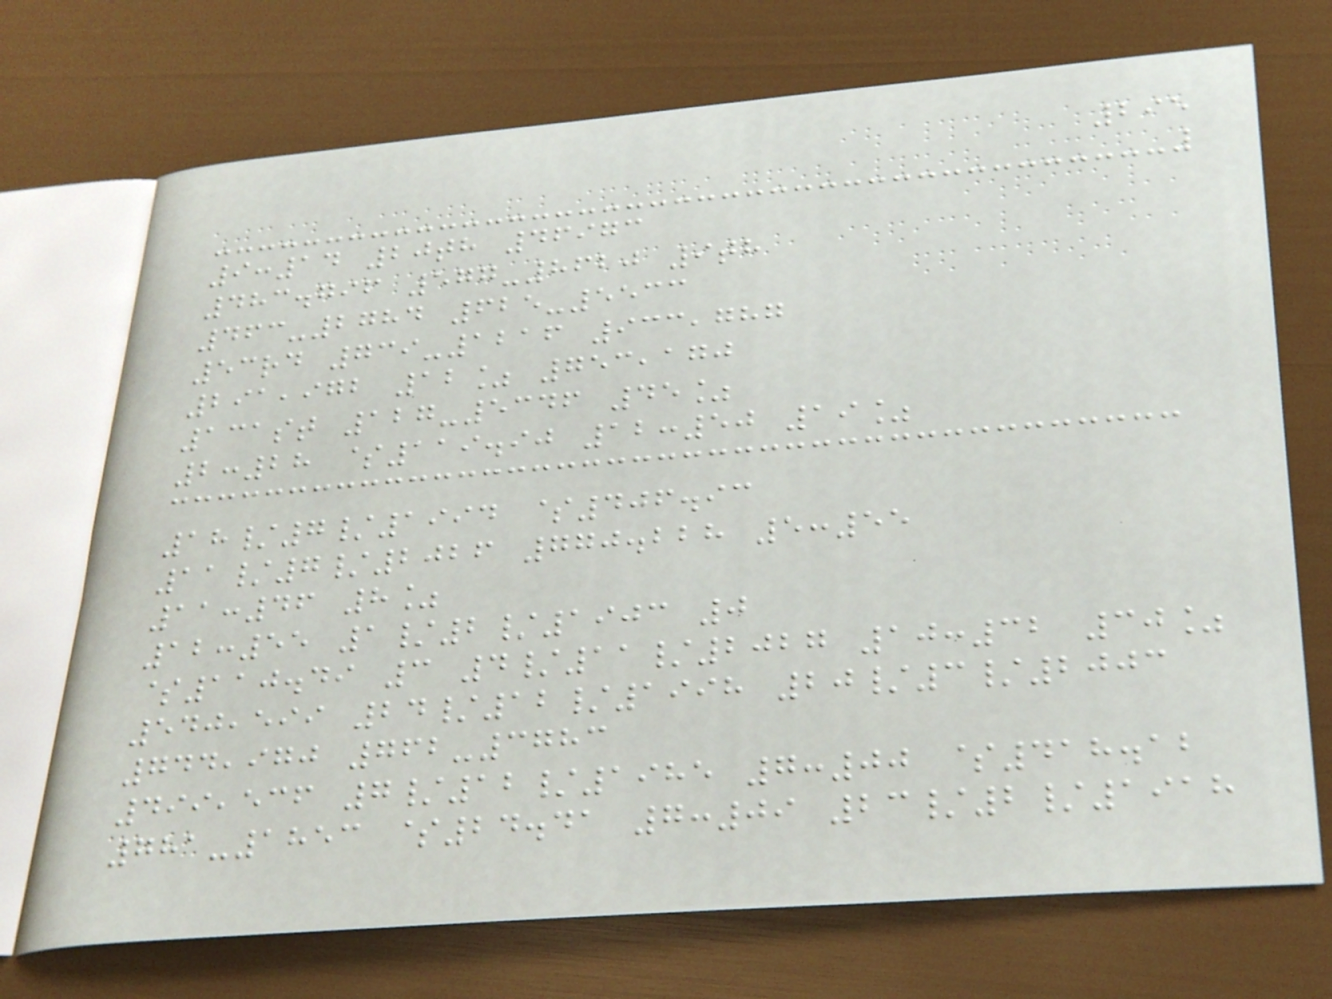295
9:14 20th 46973
483.796 577-8620 9th
463-2784 625-5533
53rd 739-1216 933,787
291,972 12% 753,170
131st 127-5346 45%
2:28 $119.90 12:50 19%
18/7/1994 $406.93
11/7/2026 770.228 5:55
11:46 8%
12:55 1/2/1903 0
$110.49 3 4/11/2027 10:32 30%
540,599 24/12/1998 20/3/2003
744,970 762-3783
499,536 7/12/1985 7:00 $418.12
781-1853 $24.41 7:09 23/2/1918
